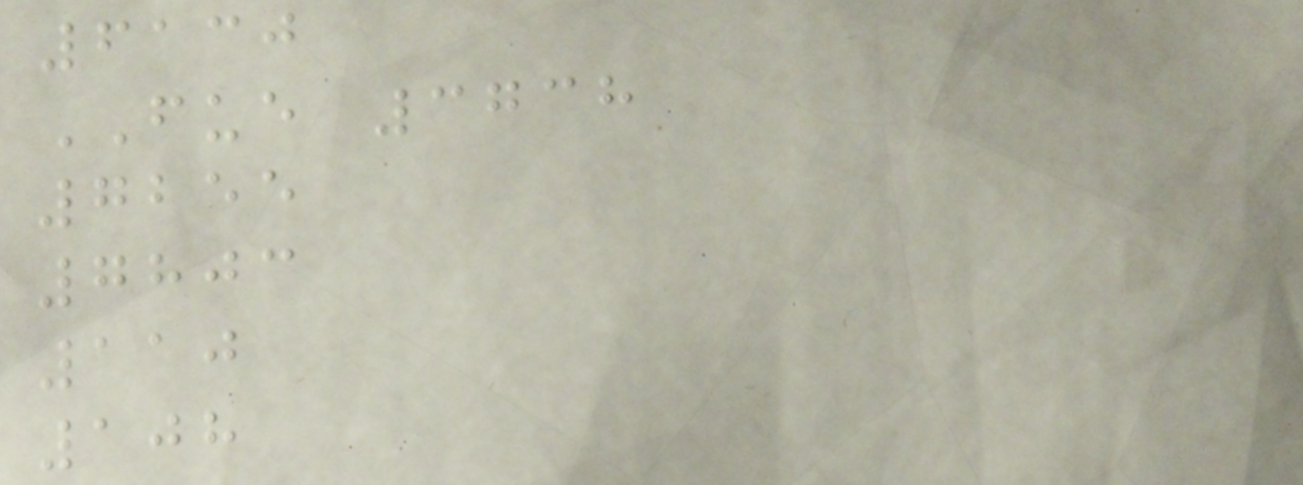6130
FUE 3738
7255
7803
110
108
